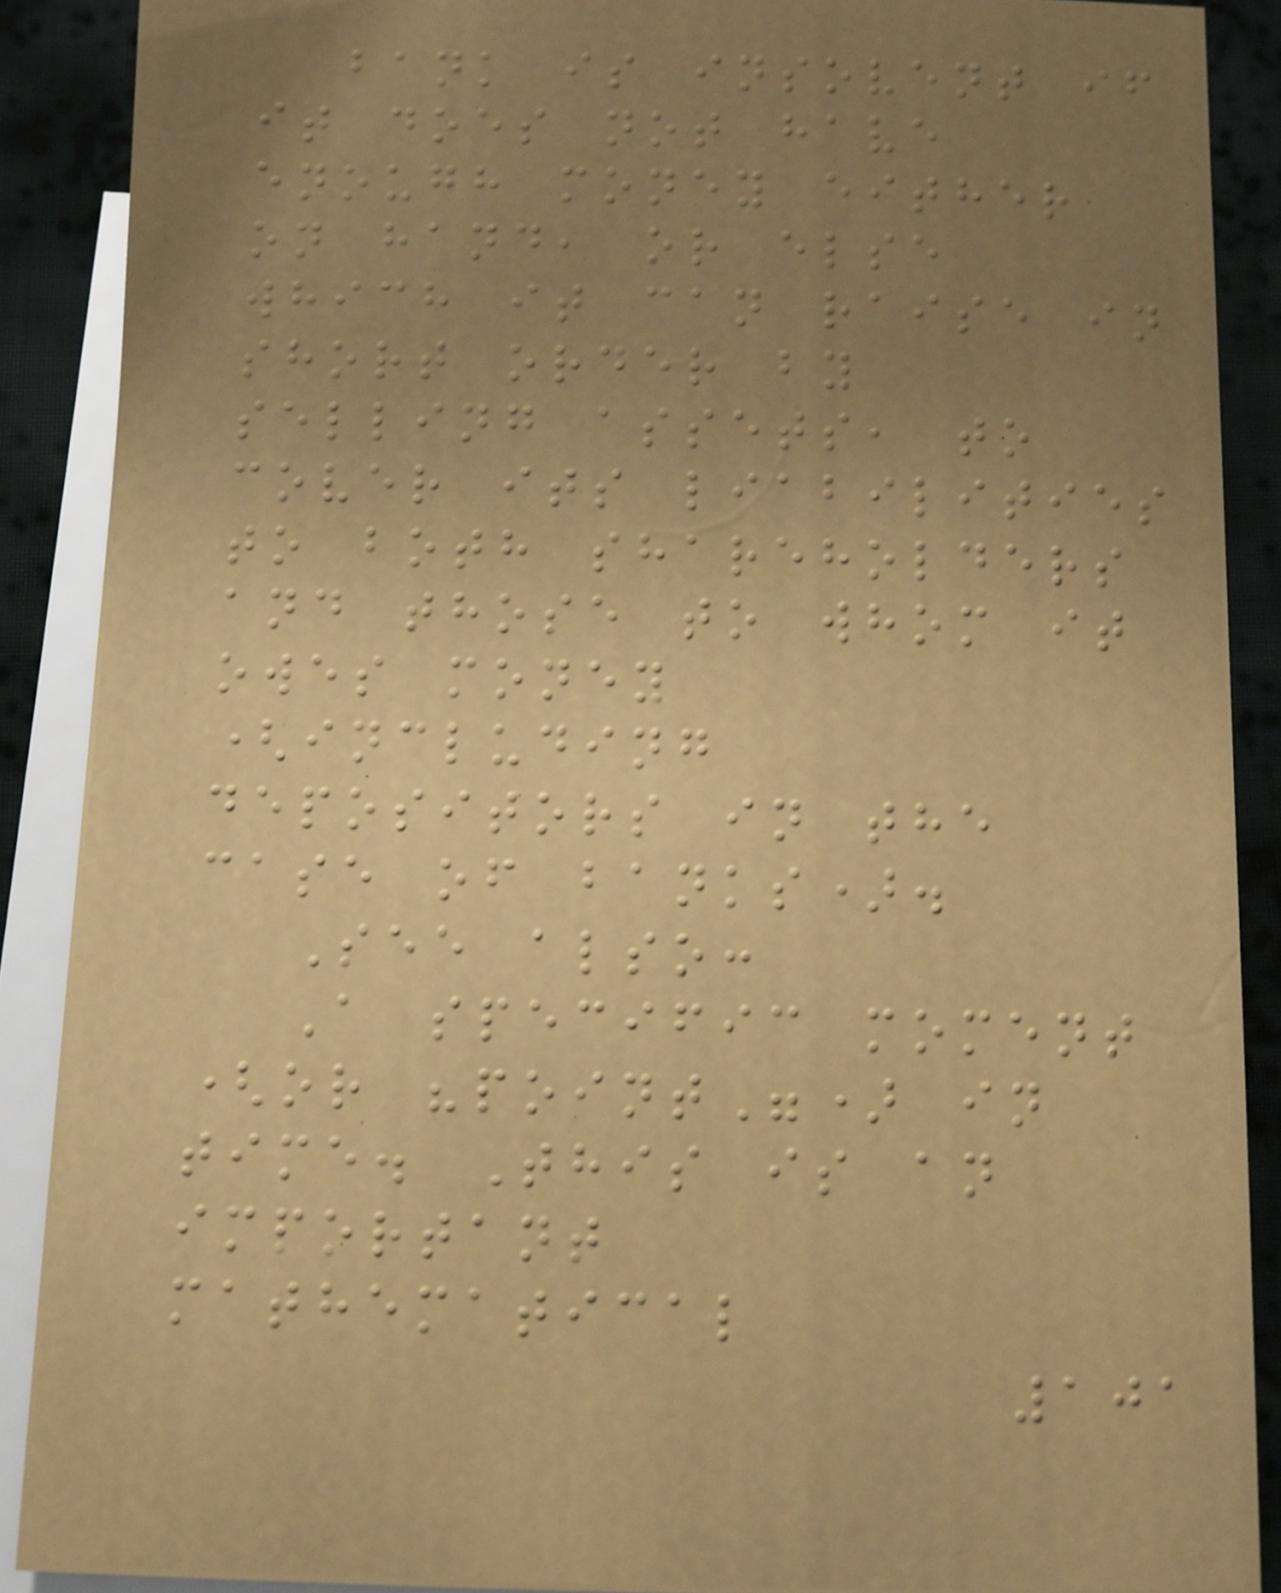bank is insovent if
it does not have
enough money either
on hand, or else
which it can raise in
short order by
selling assets, to
cover its liabilities
to both shareholders
and those to whom it
owes money
(including
depositors in the
case of banks).
See also:
A specific moment
(or "point") in
time. This is an
important
mathematical
101
